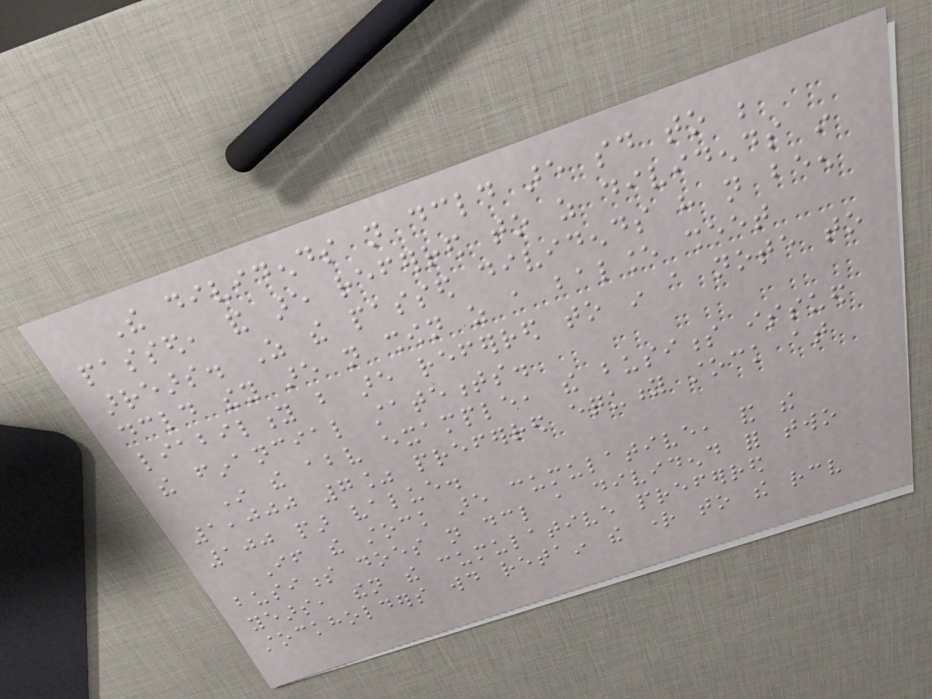The dividends not declared are said to be
passed, and are referred to as dividends in
arrears. As the passed dividends have not been
declared they are not shown as a balance sheet
liability but are referred to in a note to
the financial statements.
In the above example, the business issued
1,000 7% preferred equity stock at
100 par value.
If the stock are cumulative, and the
business does not declare a dividend for two
years, then the cumulative preferred
stockholders would retain the right to the receive
